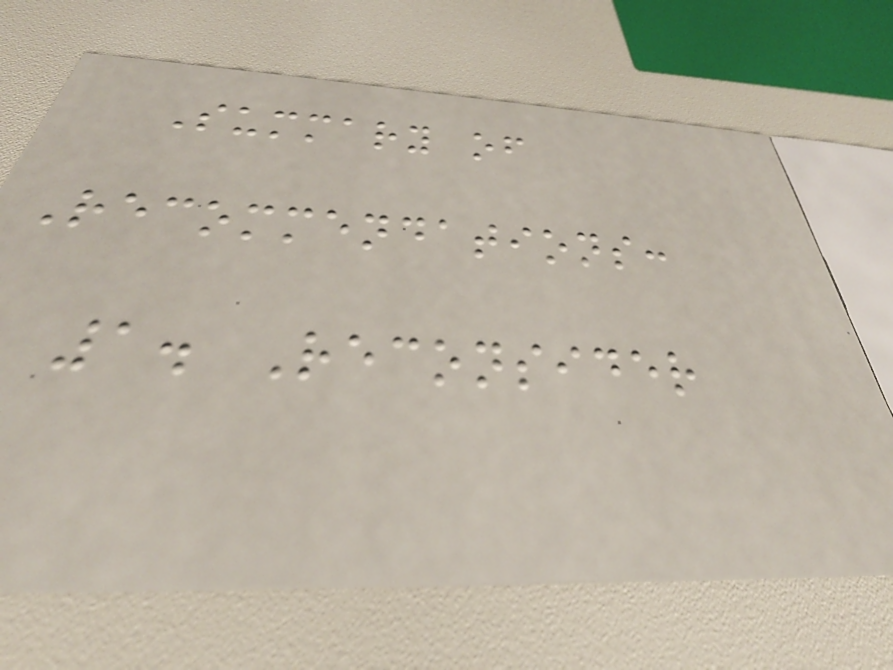Summary of
Recommendations:
1. Reconsider
